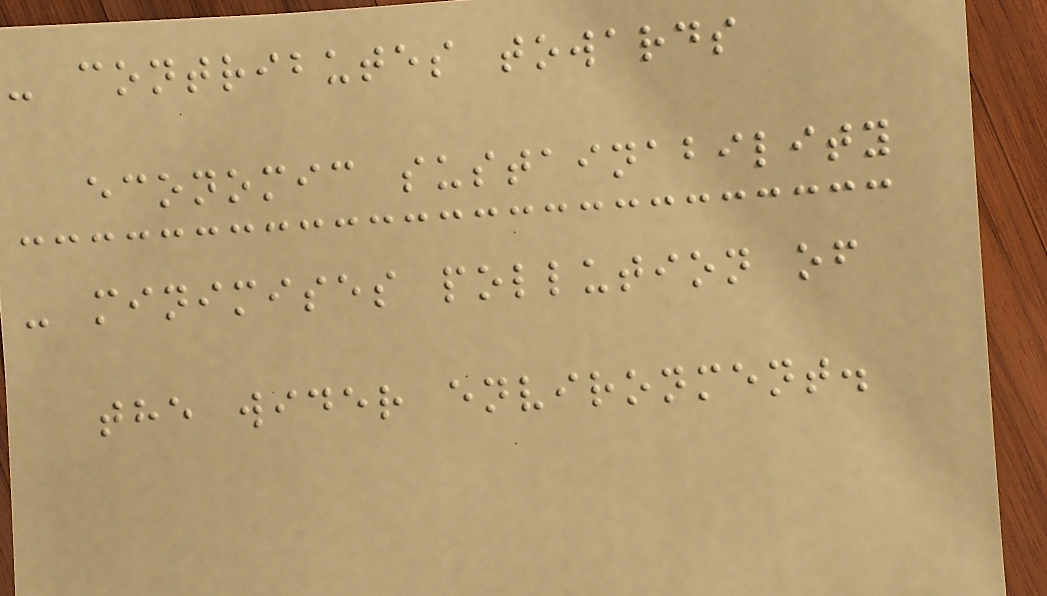- contributes towards
economic sustainability
- minimises pollution of
the wider environment.
